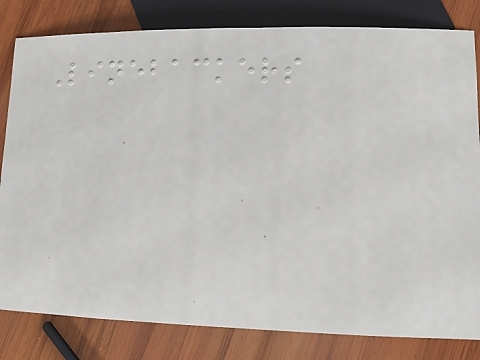Linebackers
